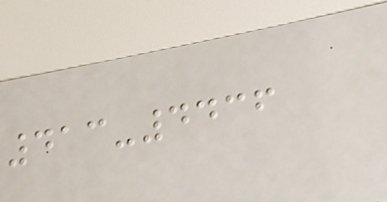413-4436
